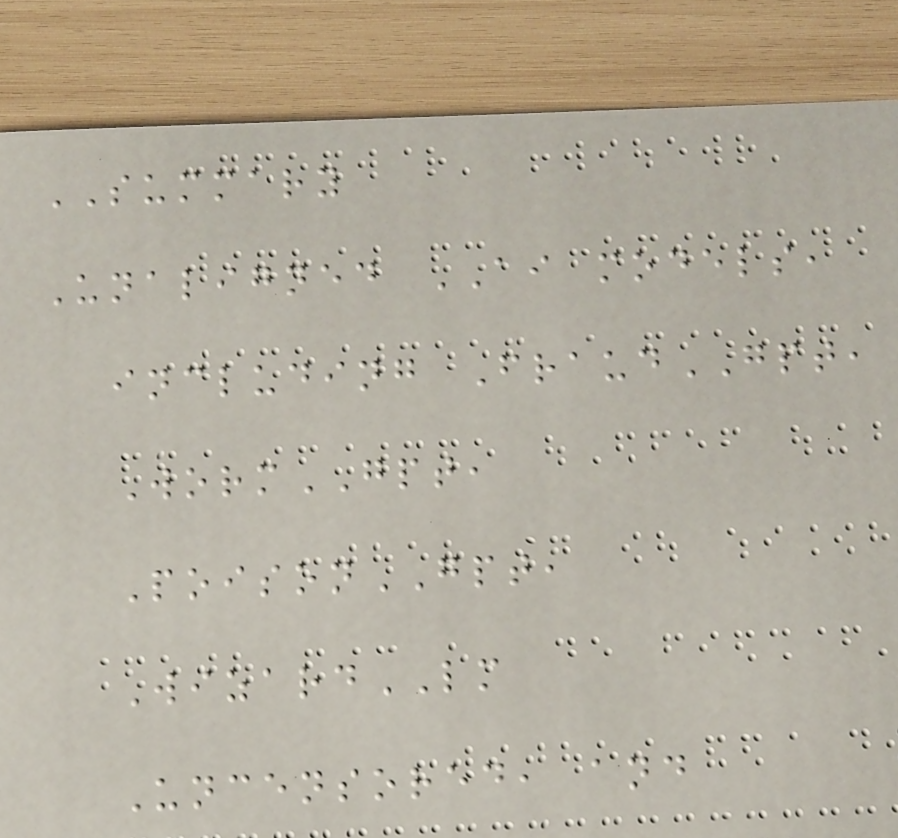SUMMARY
Unaligned AI models,
including FraudGPT,
WormGPT,
PoisonGPT,
WizardLM
Uncensored, and
